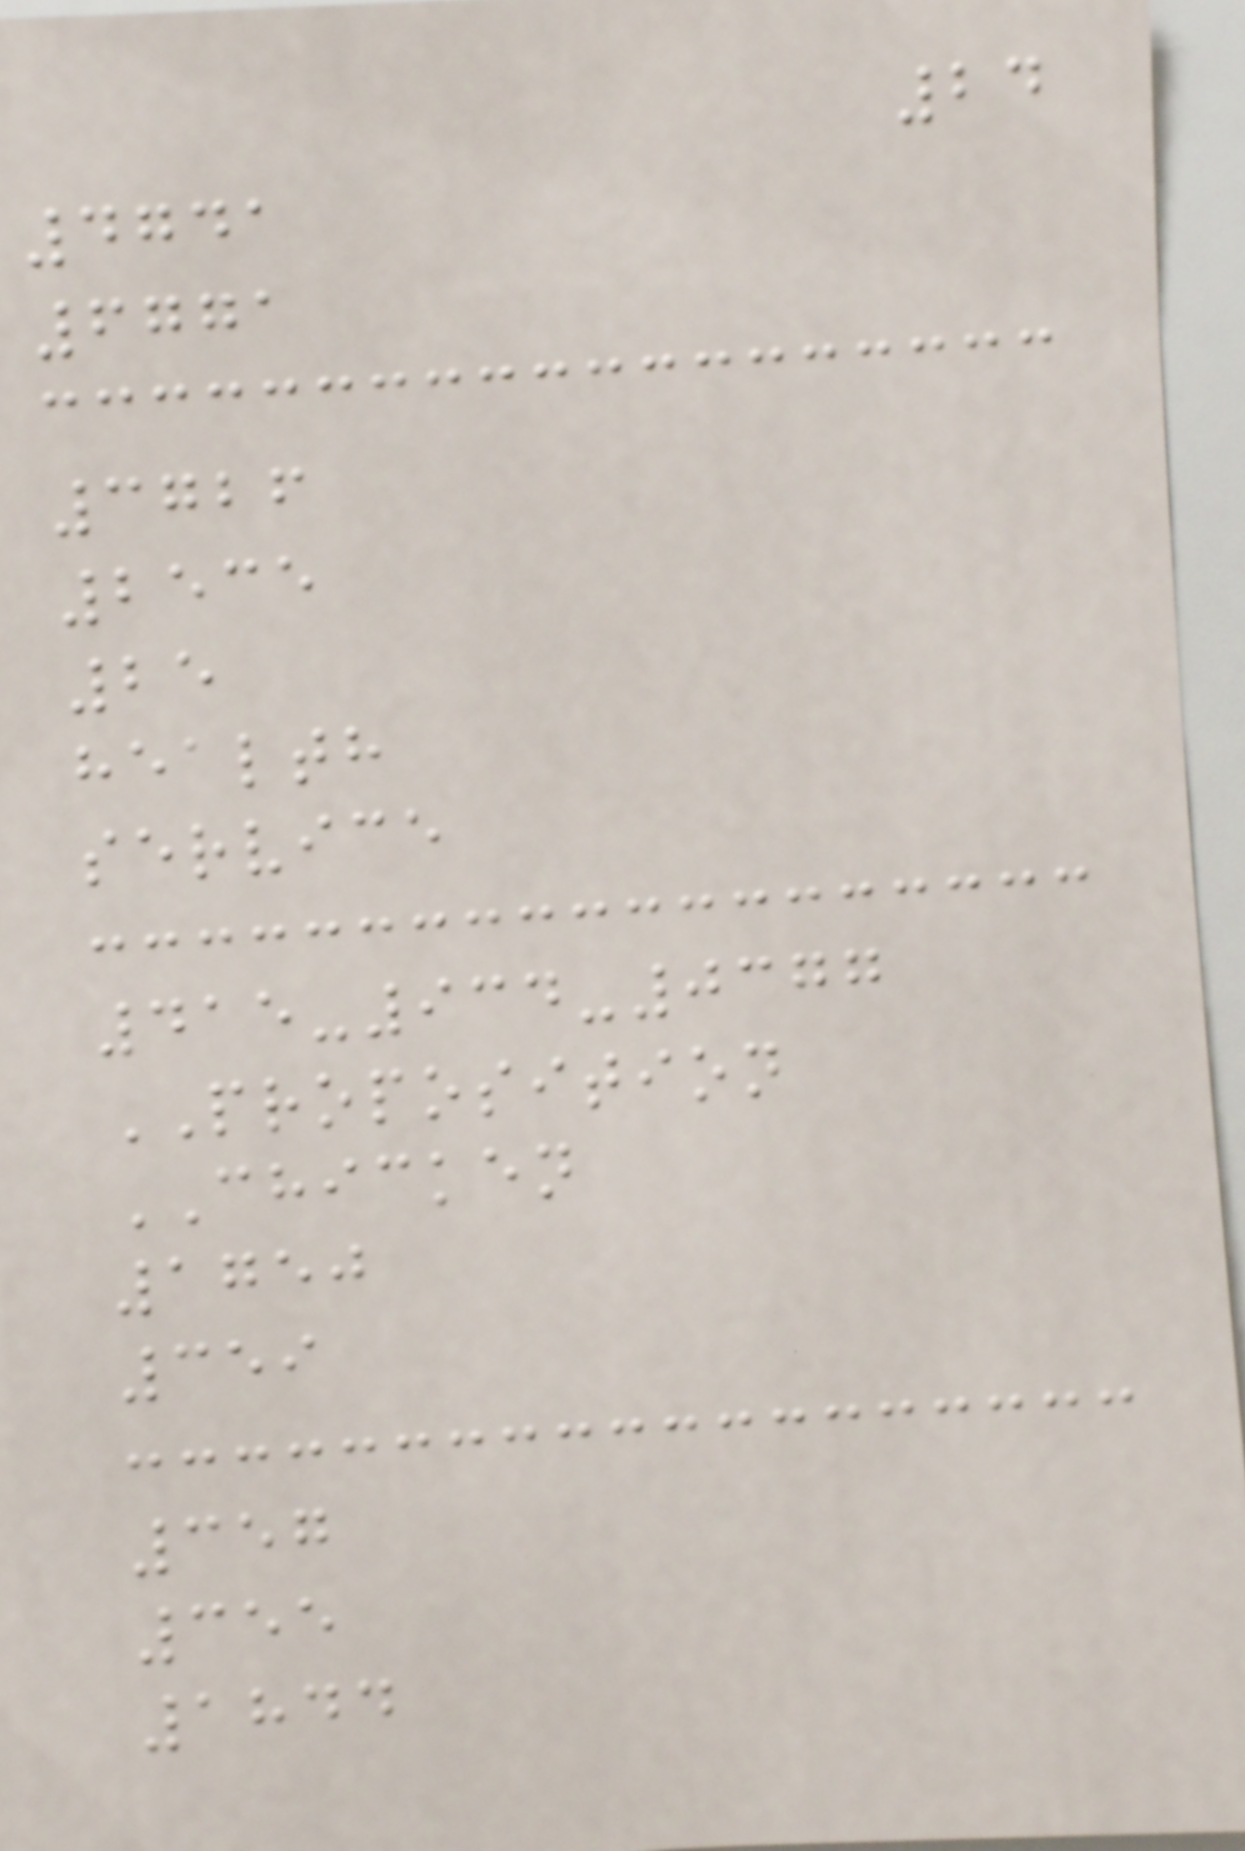24
4741
6771
3726
2535
25
health
service
415-934-0377
PROPOSITION
CHICKEN
1750
359
357
355
1844
